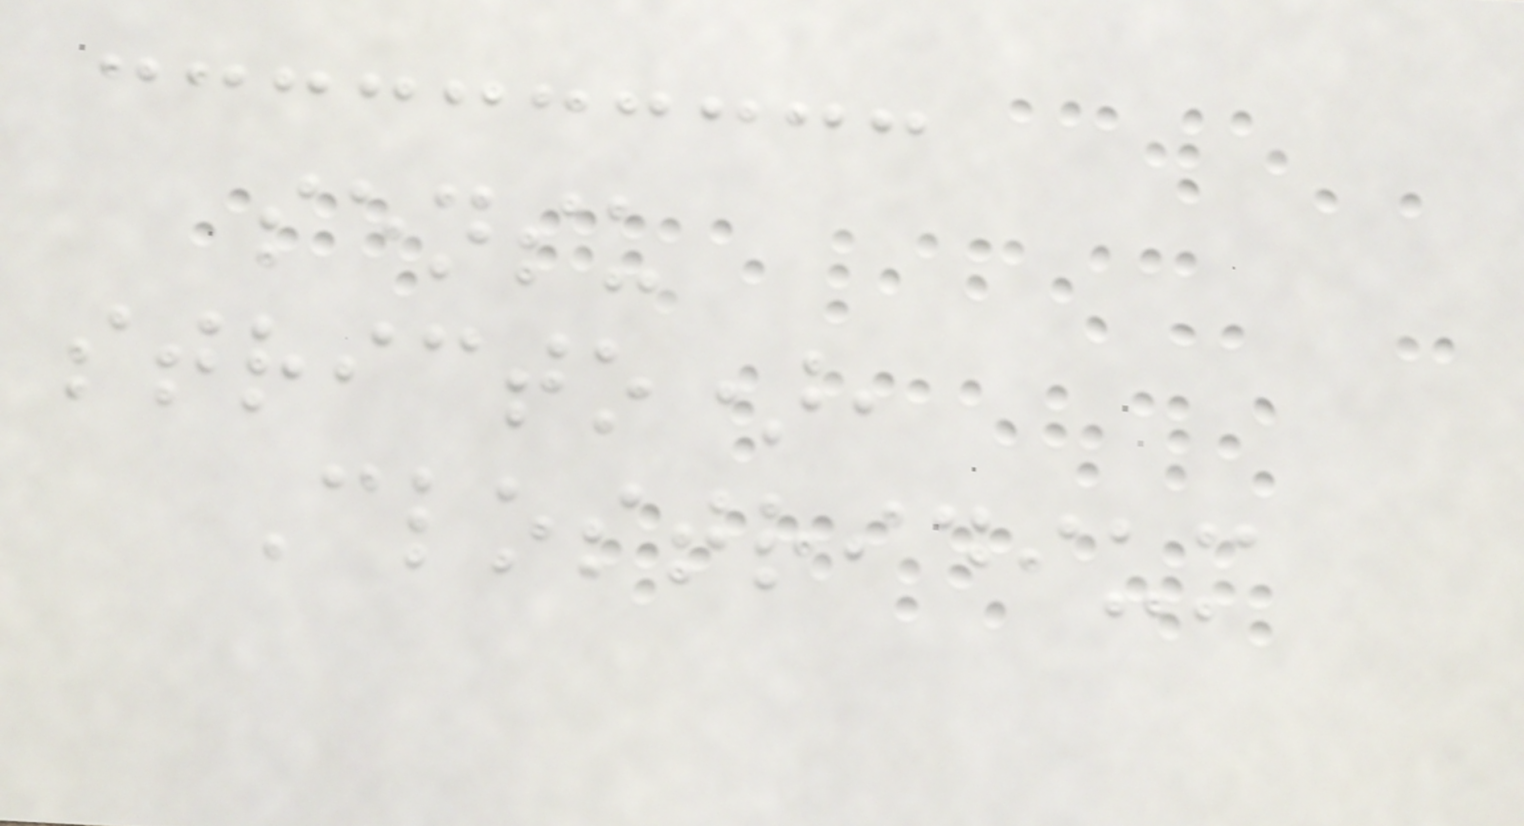sensu
stricto),
Clostridium
